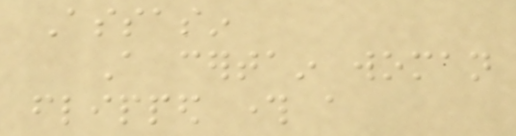Assasin
A certain woman
flipped through a
